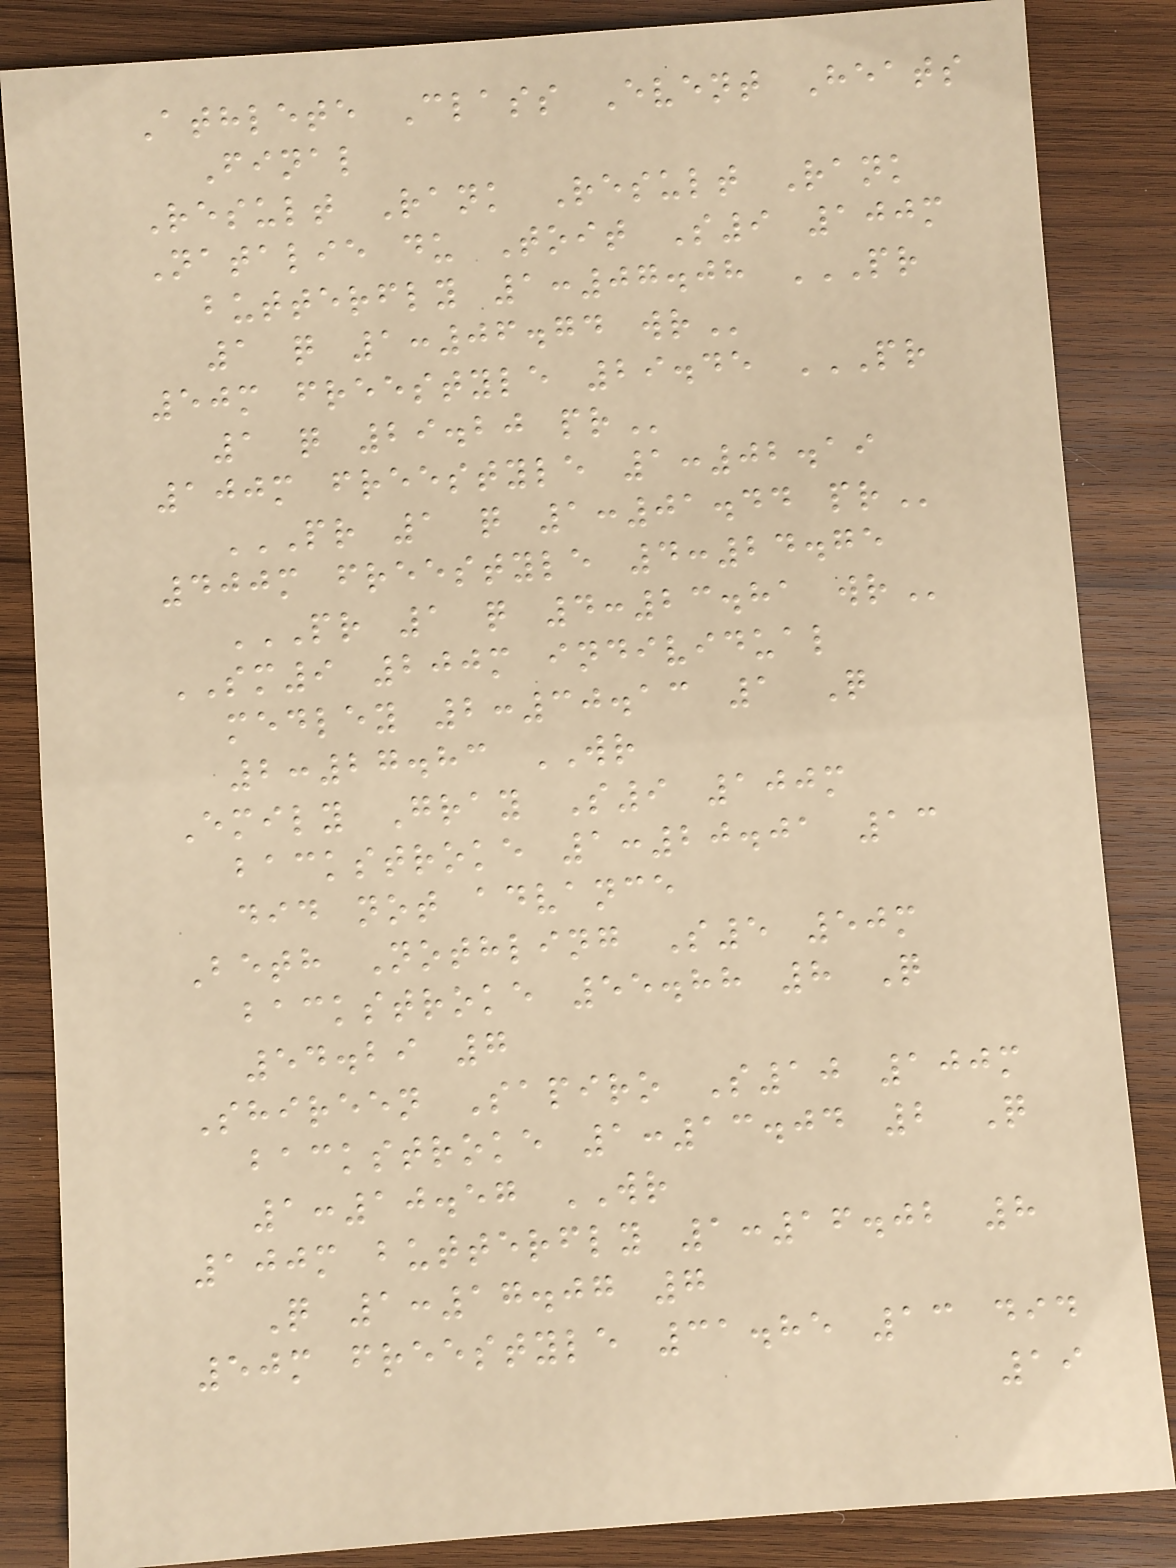Athlete Class Event Heats
Final
Result Rank Result Rank
Natalie du Toit S9 100m
butterfly 1:07.08 PR
1 Q 1:06.74 WR
50m freestyle 29.45 PR
1 Q 29.20 PR
100m freestyle 1:02.19
PR 1 Q 1:01.44 PR
400m freestyle 4:24.75
PR 1 Q 4:23.81 WR
SM9 200m individual
medley 2:30.13 1 Q
2:27.83 WR
Emily Gray S9 100m
backstroke 1:20.01 13
did not advance
Beth Nothling S5 50m
backstroke 55.88 8 Q
54.29 7
Shireen Sapiro S10 100m
backstroke 1:13.04 2 Q
1:10.57 WR
100m butterfly 1:16.02 8
Q 1:17.07 7
50m freestyle 31.85 13 did
19
